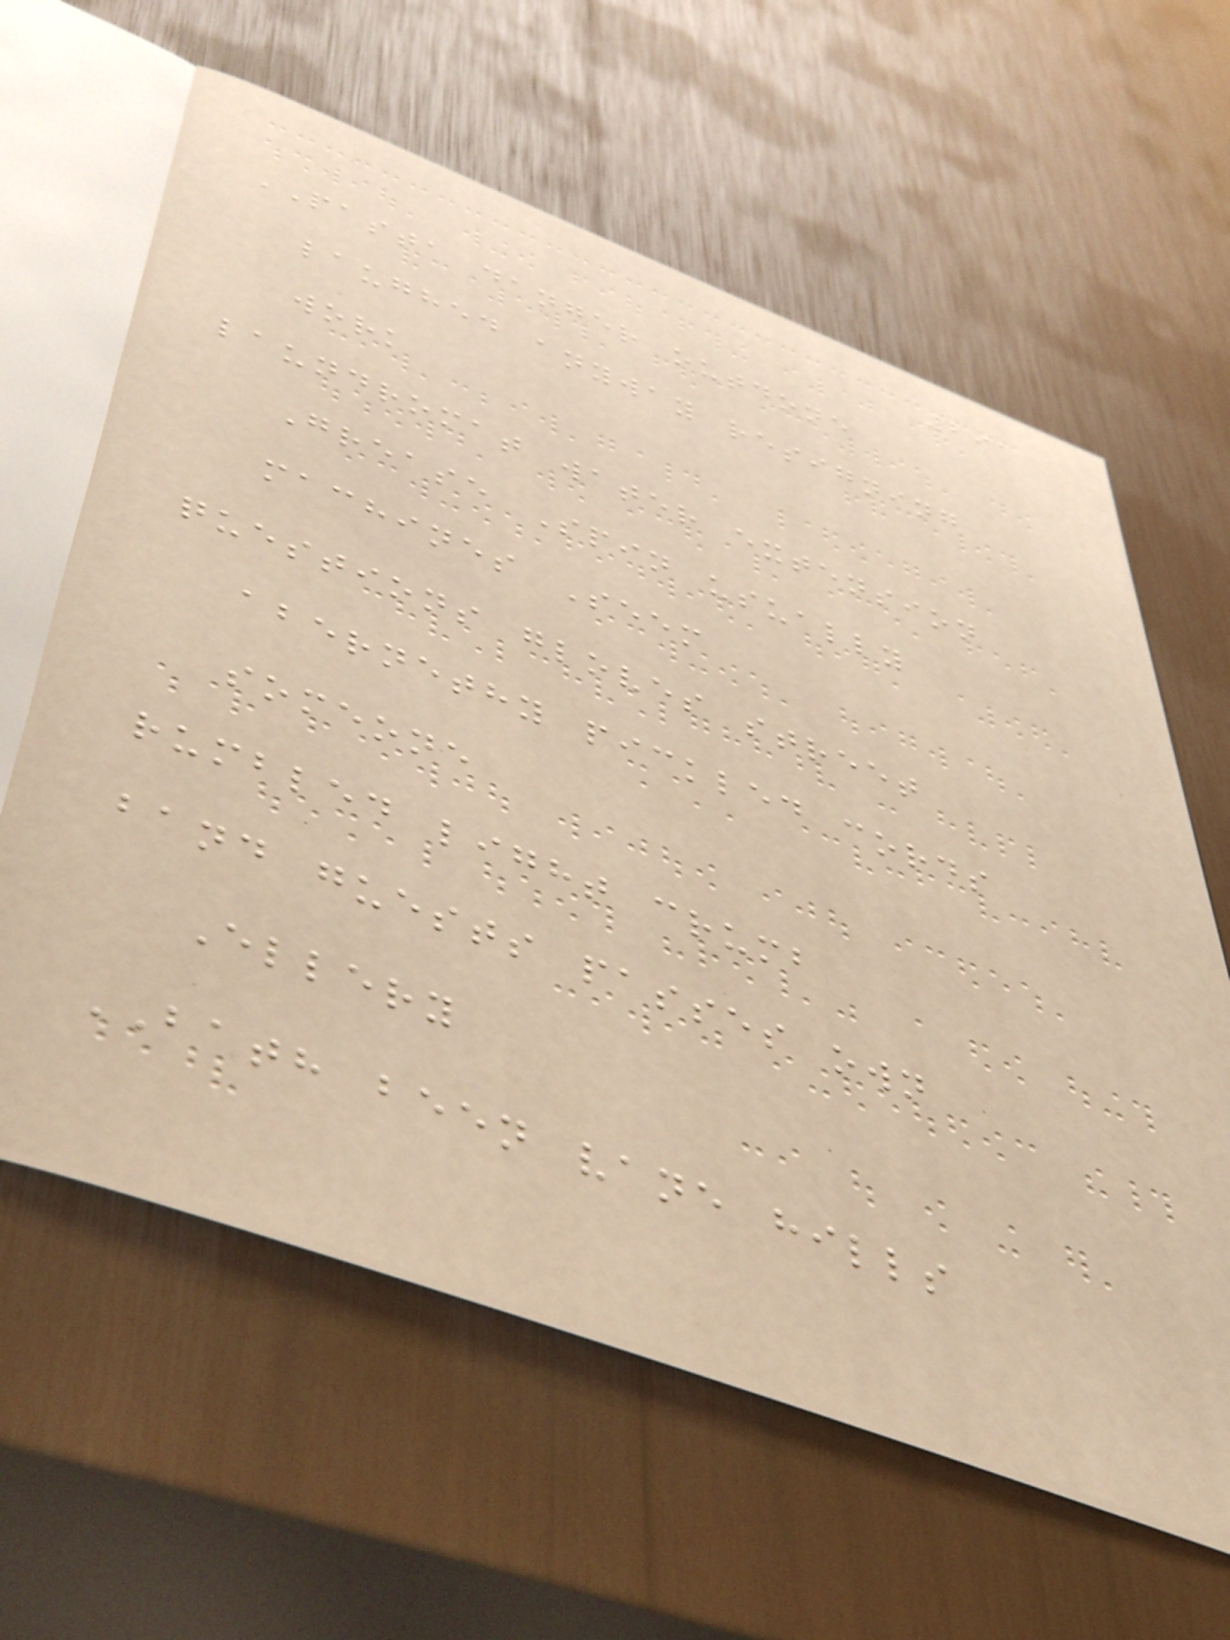291
PASTA danger outdone
laughed anyway resigning
work
laundromat water extension
Grease Spin usually
machines Seem
questions gloves street
abernethy pickled cords
someone
rumbled light crumb
band guests passes own
Ellery
BATH been vane hills
